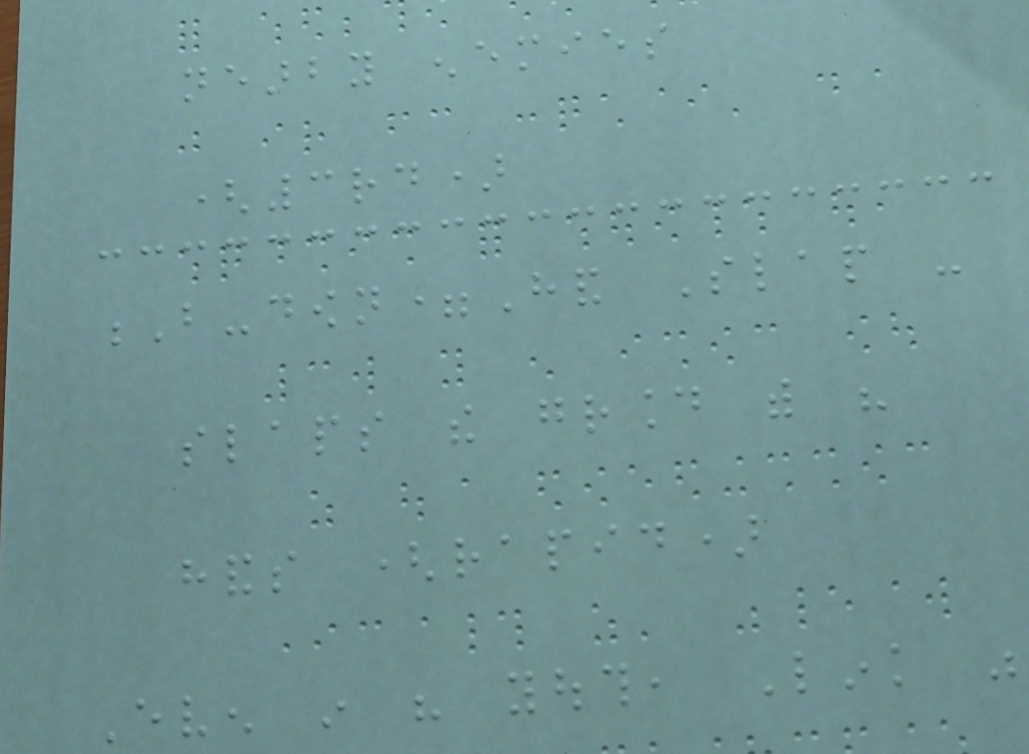nearby enemies
(3rd)
B-down=Hand Slap -
slaps the ground with his
hands (rapid)
Even in his youth, Link was
